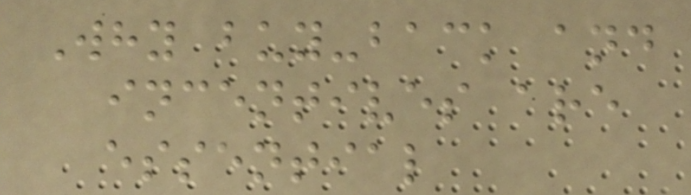Why buy-back and
incentives are
essential
